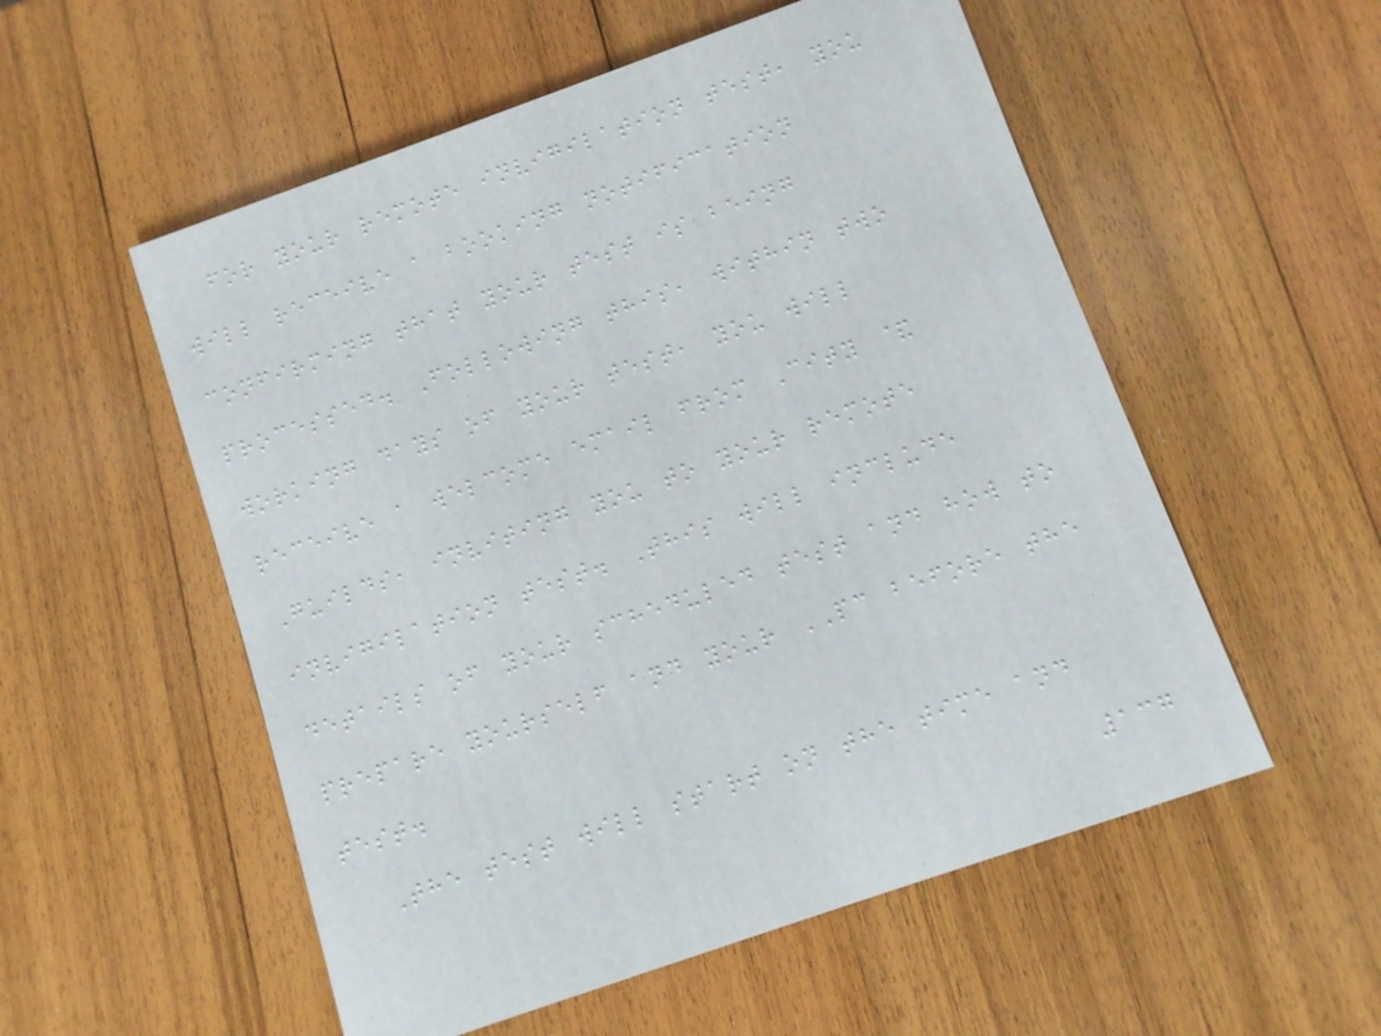for your remote invigilation test, you
will receive a booking notification
confirming that your test is being
processed. Following this, within two
working days of your test, you will
receive a welcome email from City &
Guilds, inviting you to your remote
invigilation test. This will include
details of your scheduled test and how to
prepare yourself and your PC before the
test.
The test will start on the time and
137
